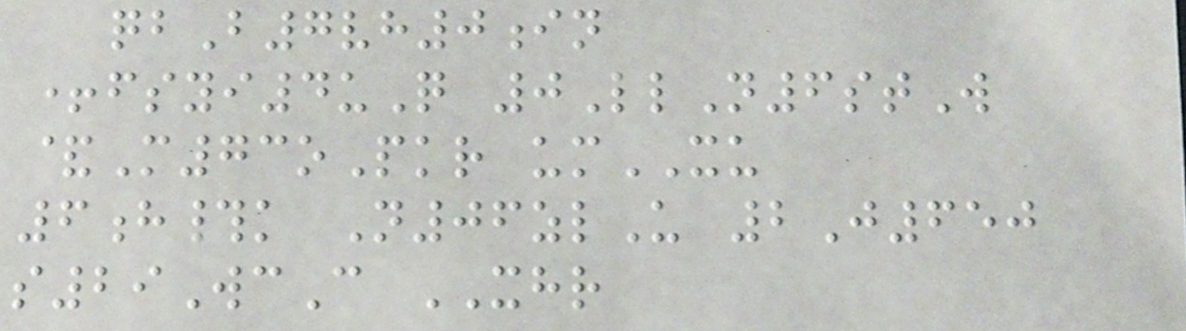qbB7vh0in
+fsyi4uQ 0LlN6stW
&M73oPkr umXU
6h#k N06zlU 2J650
s29WcC XHR
